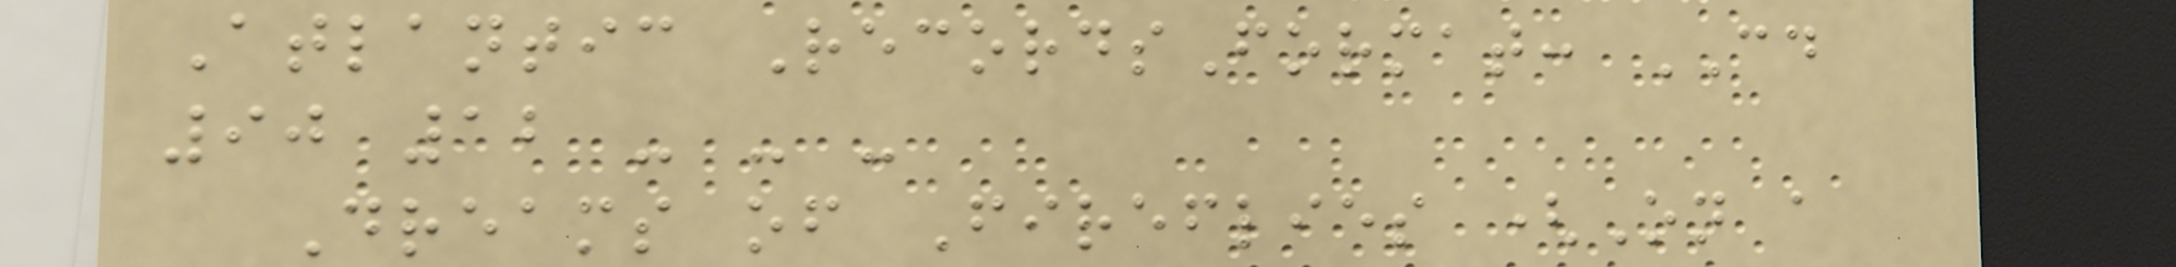Atlantic RecordsFormat: CD
90 12 - - -
Dreams of Fireflies (On a
